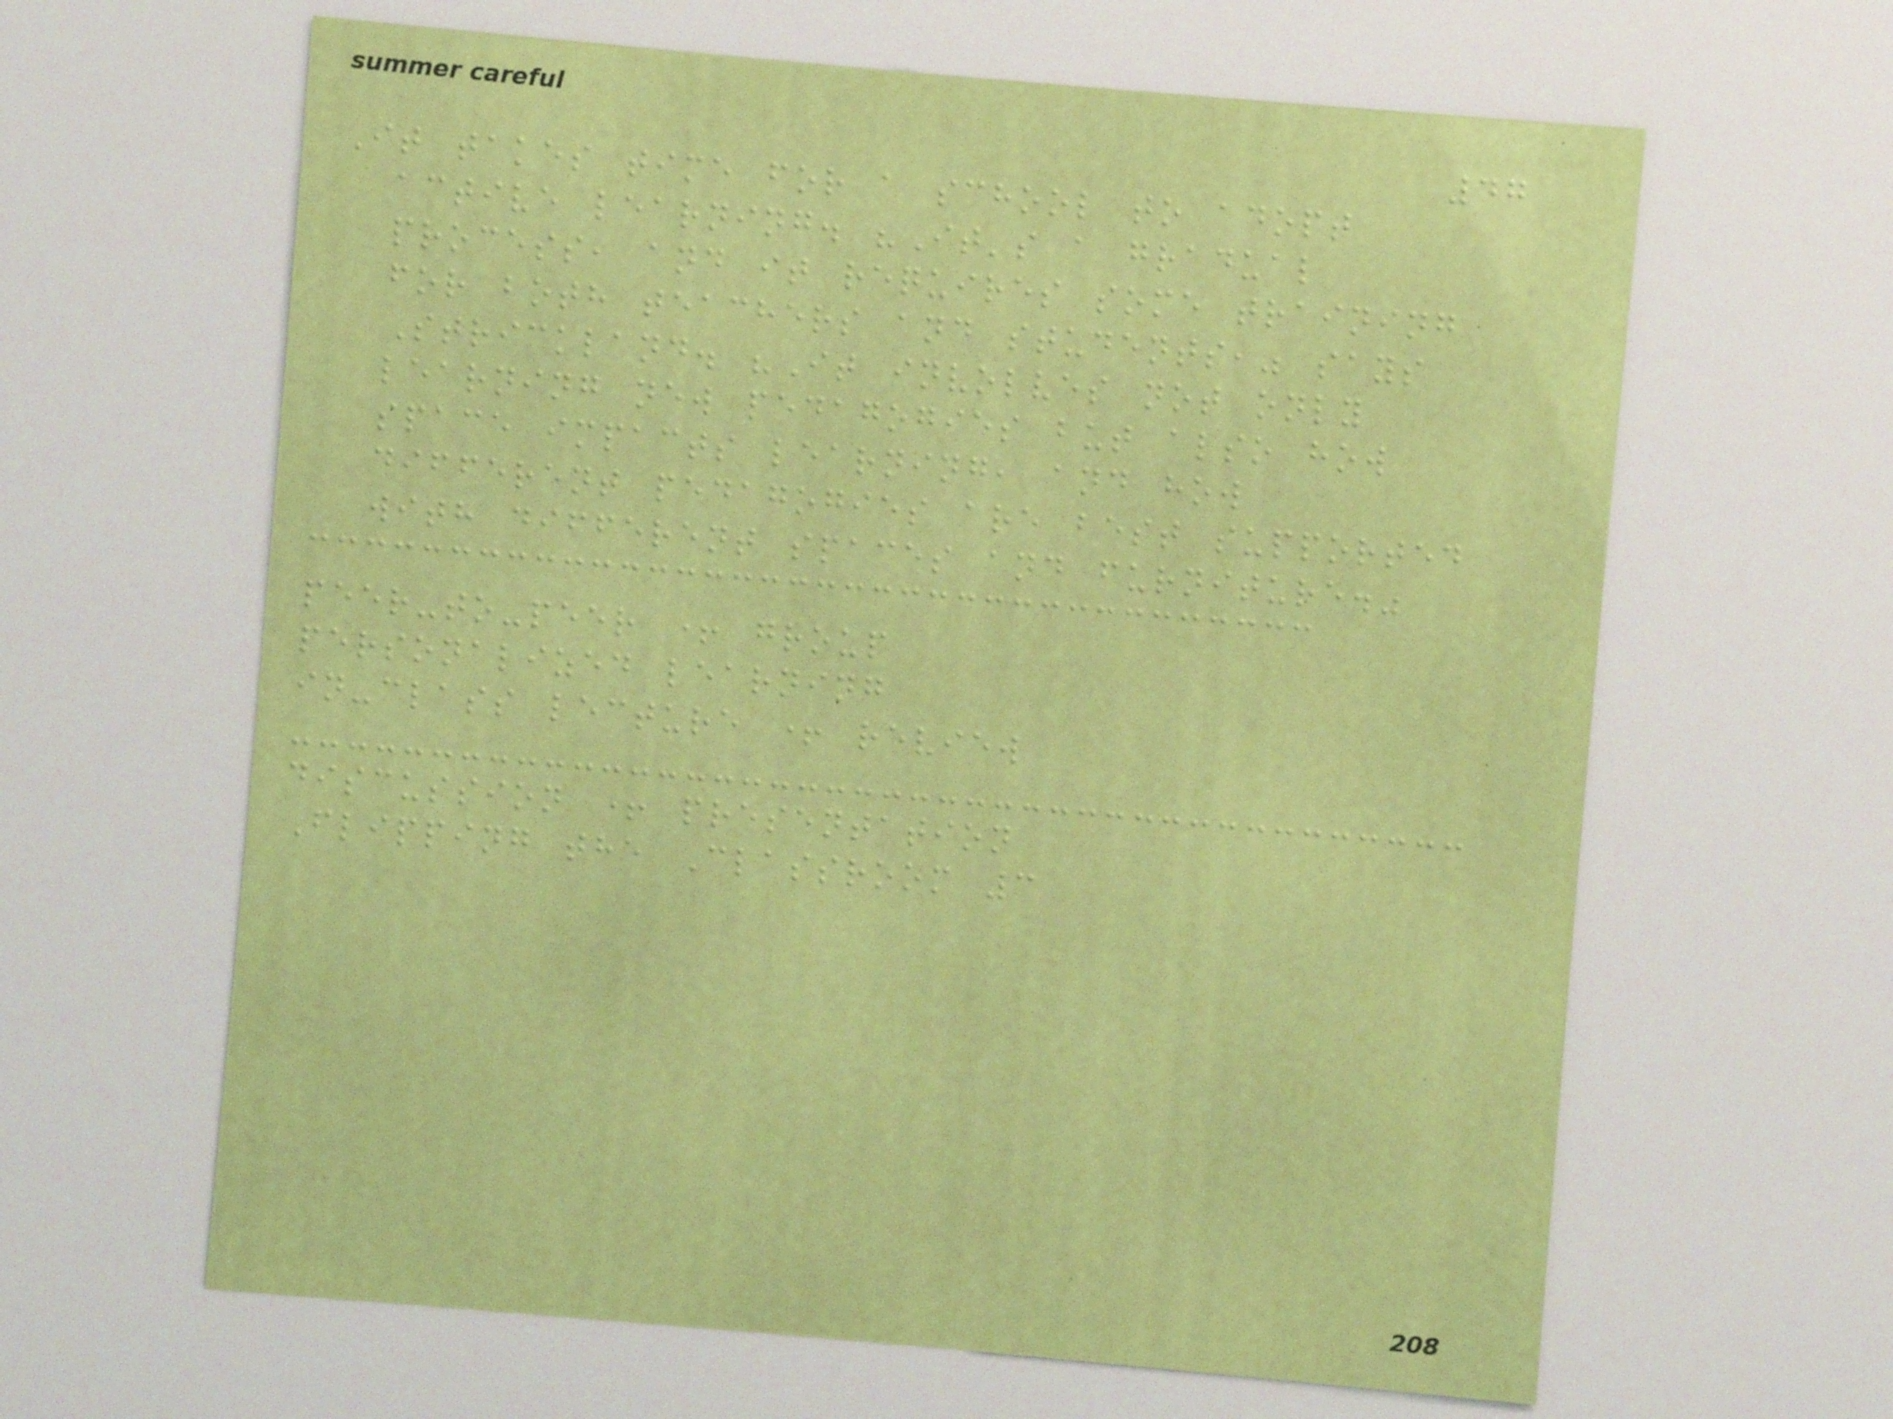47
It takes time for a school to adopt
active learning. "It's a gradual
process, and it requires some training
for both teachers and students," says
Strickland. "It involves not only
learning new pedagogies but also how
space impacts learning, and how
different pedagogies are best supported
with different spaces and furniture."
peer-to-peer + group
personalized learning
in-class lecture + review
discussion + presentation
Flipping the Classroom 3
